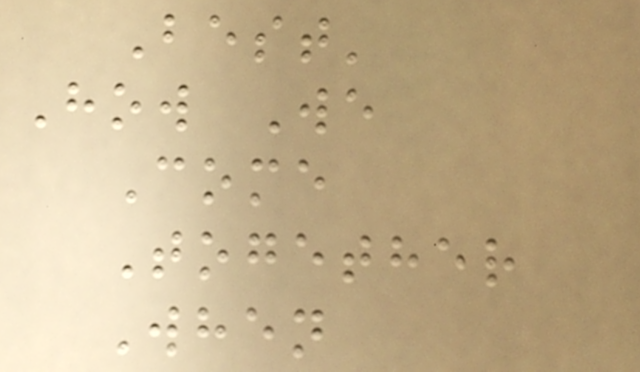Best'
How We
Come
Together
When
